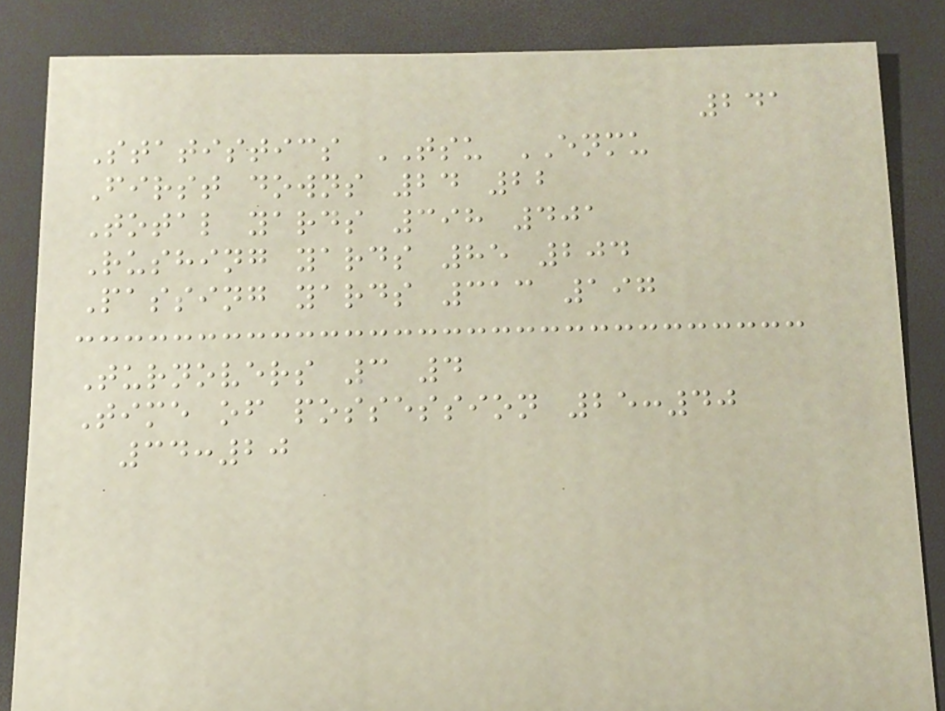241
Statistics TSU ENMU
First downs 24 22
Total yards 398 401
Rushing yards 85 204
Passing yards 313 197
Turnovers 3 4
Time of possession 25:40
34:20
